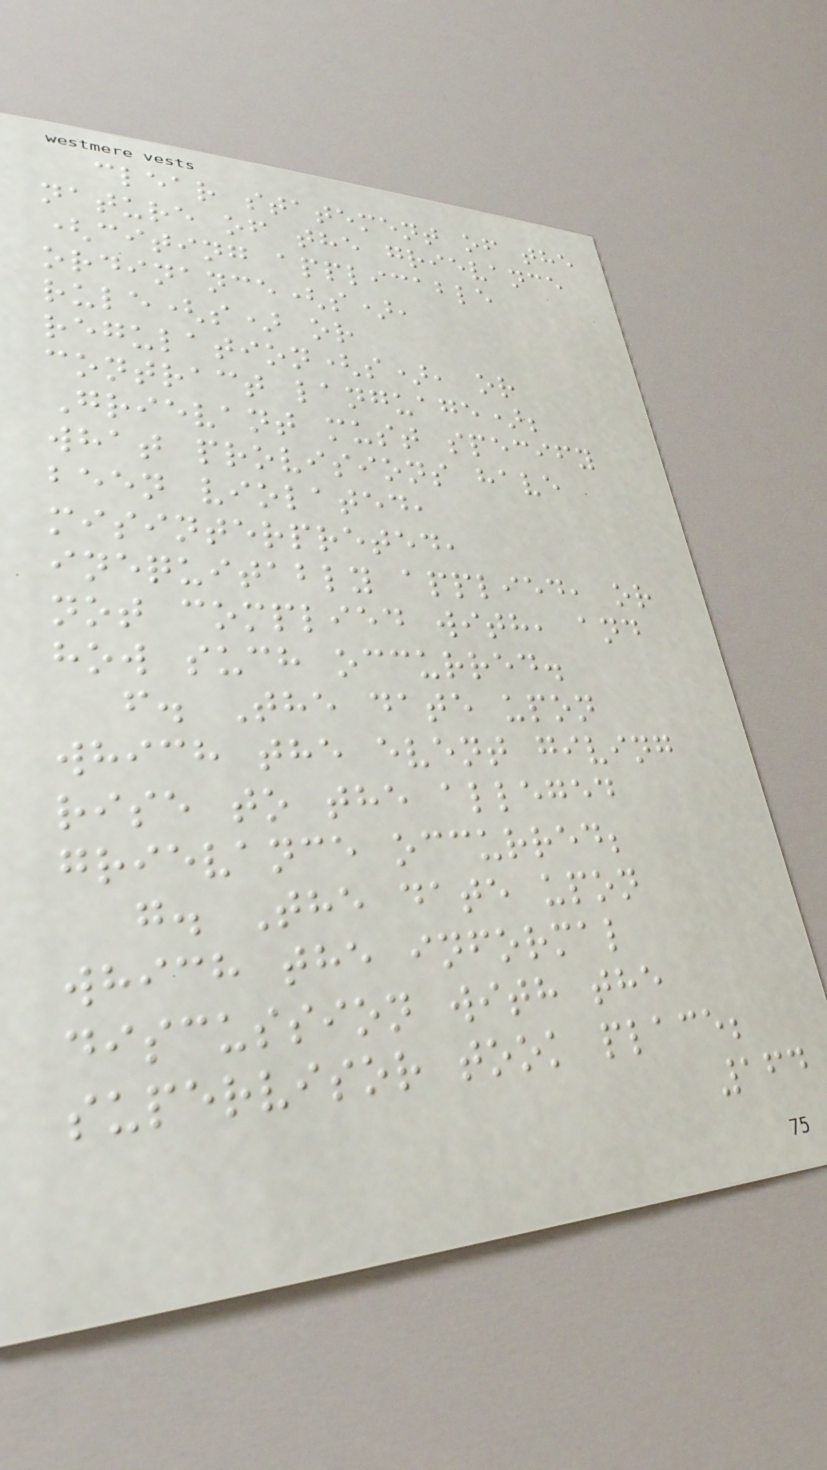clear statement of the
nature of the grievance
(citing applicable
ordinance(s),
rule(s) or
regulation(s), or
contract language);
Grievant must specify
what provisions have
been violated,
misinterpreted,
inequitably applied, or
not complied with, and
how such occurred.
f. The date upon
which the event giving
rise to the alleged
grievance occurred;
g. The date upon
which the informal
discussion with the
supervisor took place;
164
